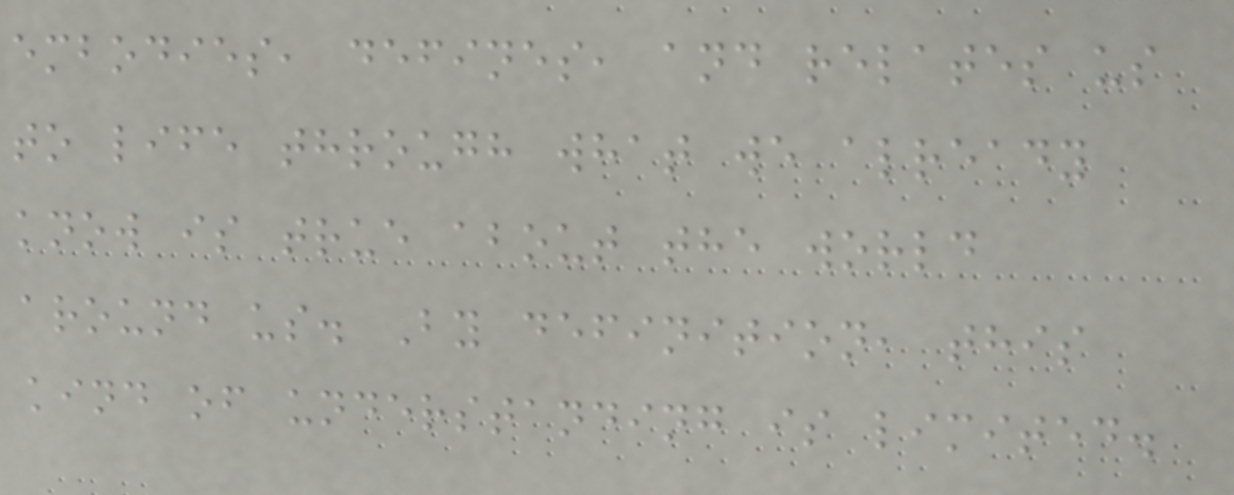embodies, defines, and relates us
to life through what we already
know is true about the world
around us. By definition, this
kind of understanding is limited.
